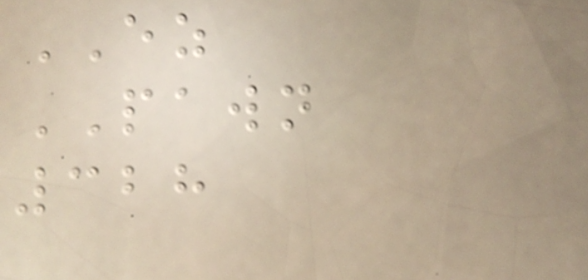EZ
PAWN
328
